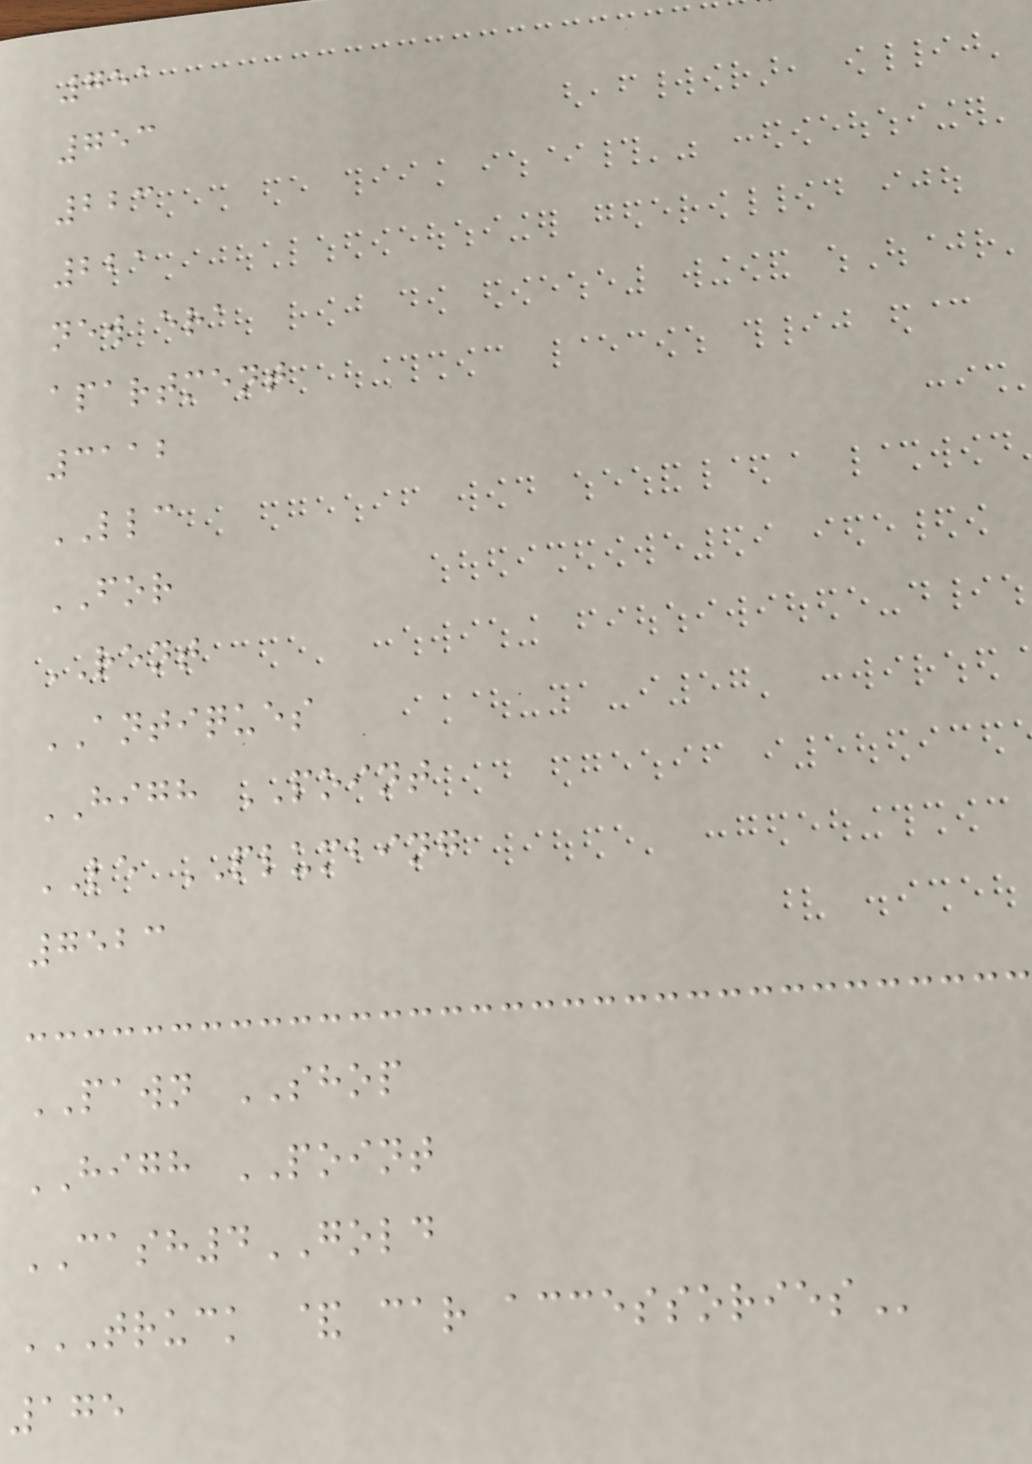751
753
223
221
new era
apartment
3112
LLC
FOR
RENT
ANTIQUES
HIGH POINT
LE PLUMBING
7523
PAWN SHOP
HIGH POINT
CASH4GOLD
TRUCK & CAR ACCESSORIES
175
